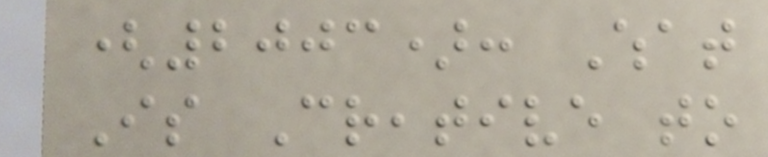(2003): What
Is Creative to
